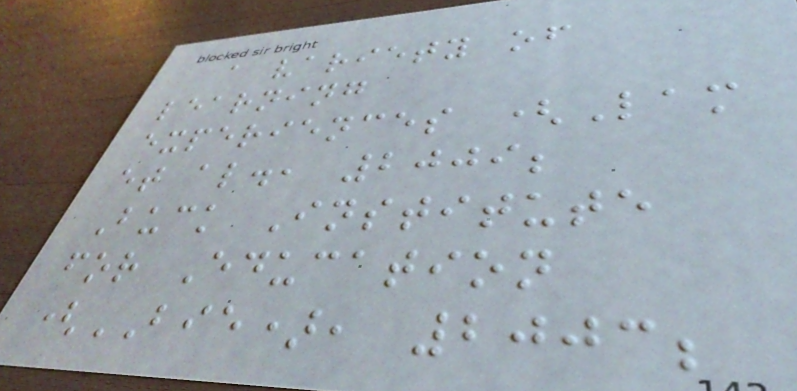a variety of
learning
experiences (Lam
et al., 2009;
Buck Institute
for Education
(BIE), 2003;
